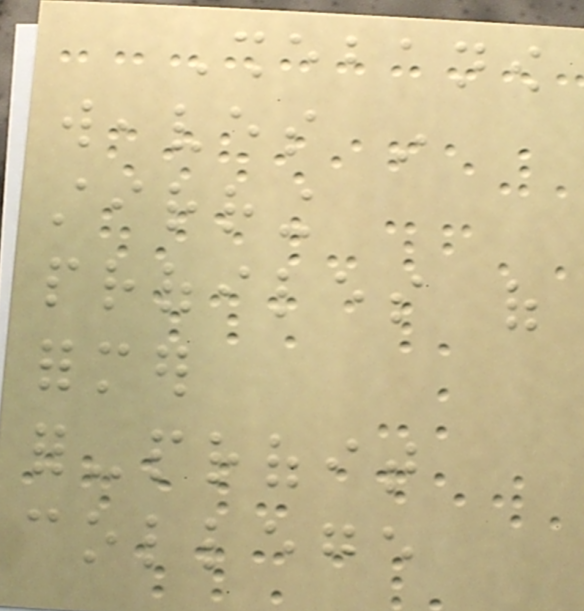Shebanow
weaves in
stirring
profiles of
former
for-profit
college
